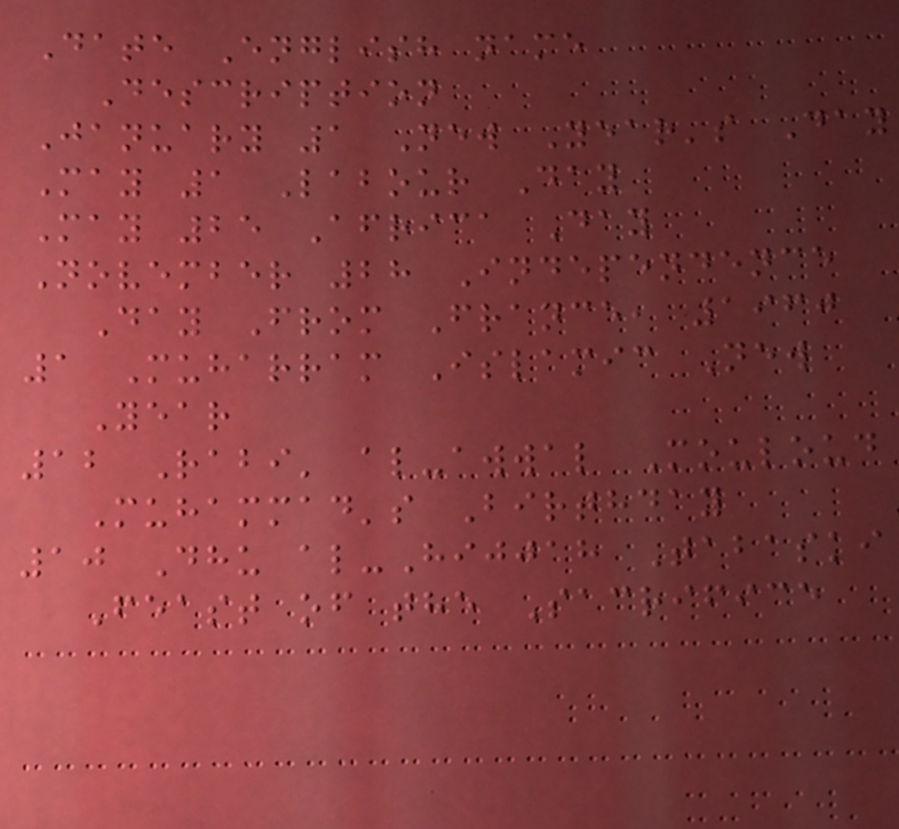Date English name
Description
January 1 New Year's Day
May 1 Labour Day
May 25 Africa Day
November 28 Independence
Day From France, 1960
1 Muharram Islamic New
Year
12 Rabi' al-awwal Mouloud
Muhammad's Birthday
10 Dhu al-Hijjah Tabaski
Feast of the Sacrifice
